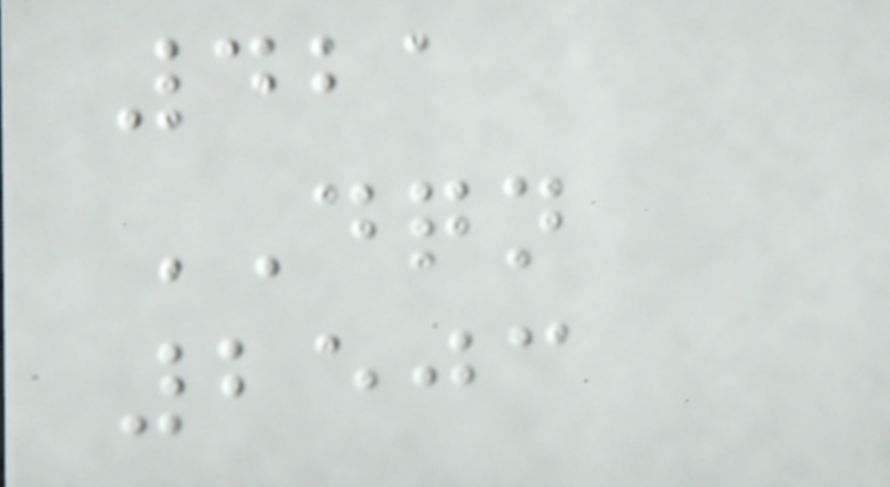421
DQN
2503
